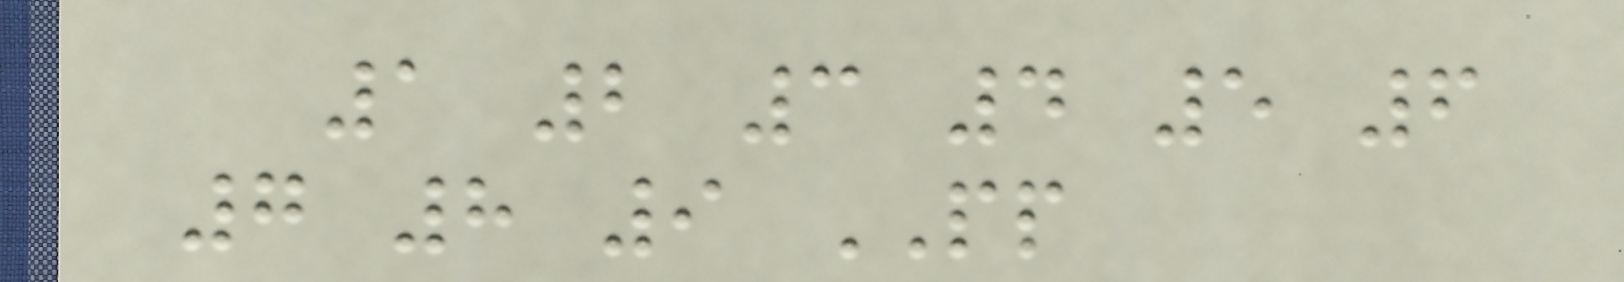1 2 3 4 5 6
7 8 9 PP
